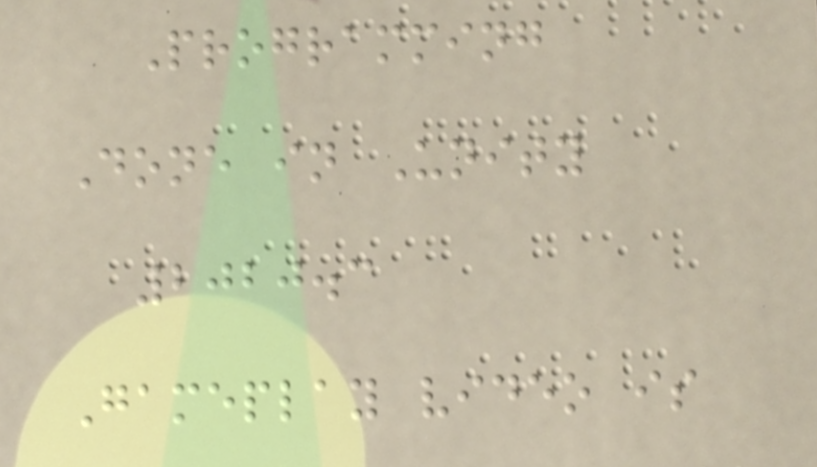Programming
Done in Unity
2020.3
Gameplay video is
